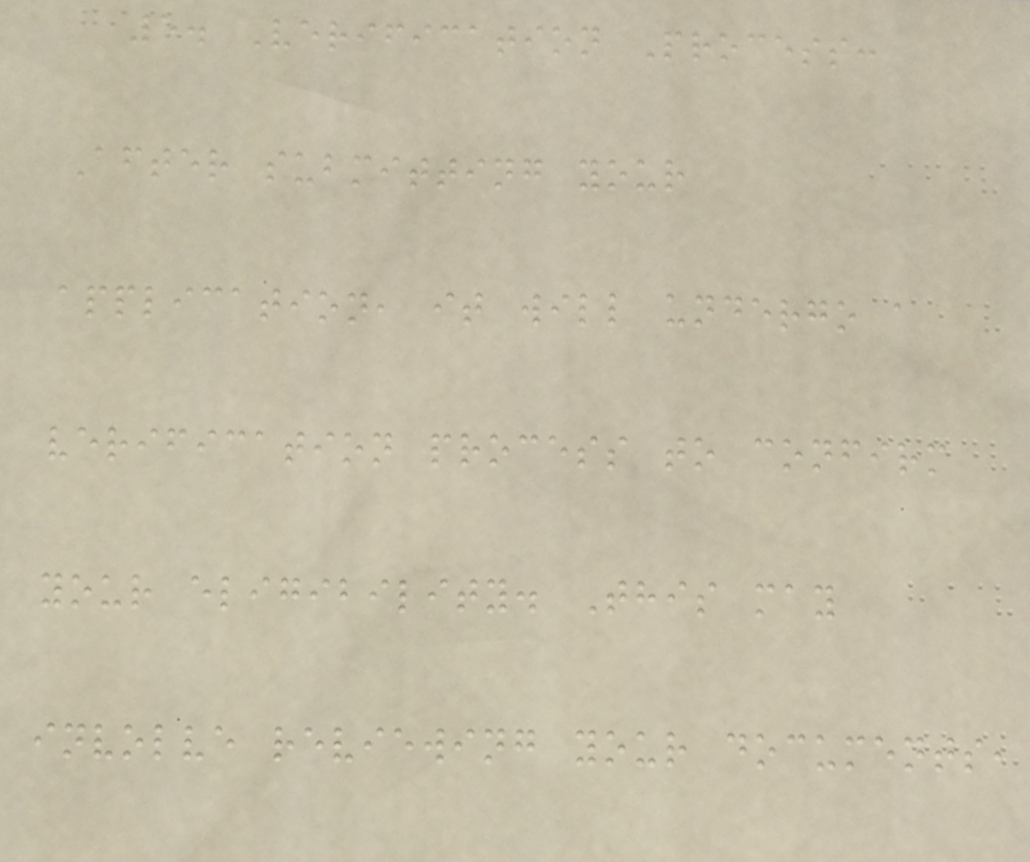5. Verification Process:
After submitting your
application, it will undergo a
verification process to confirm
your eligibility. This may
involve reviewing your documents,
